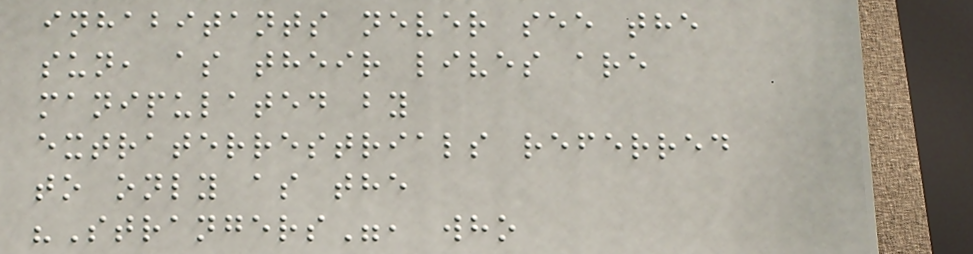inhabitants never see the
sun, as their lives are
manipulated by
extraterrestrials referred
to only as the
"Strangers", who
